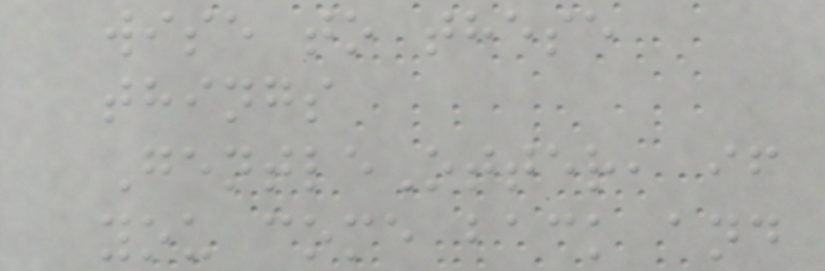wise to these
things
GentleOtter, if
you come back and
